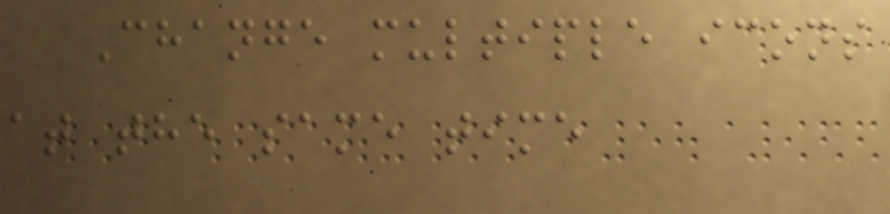Change multiple icons
at the same time
